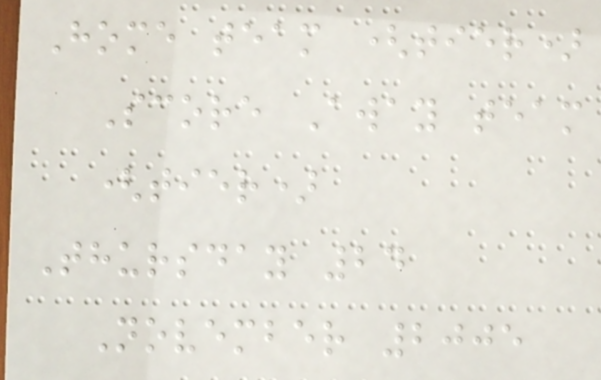Home team (tier)
Score Away team
(tier)
Thursday 24
November 2005
